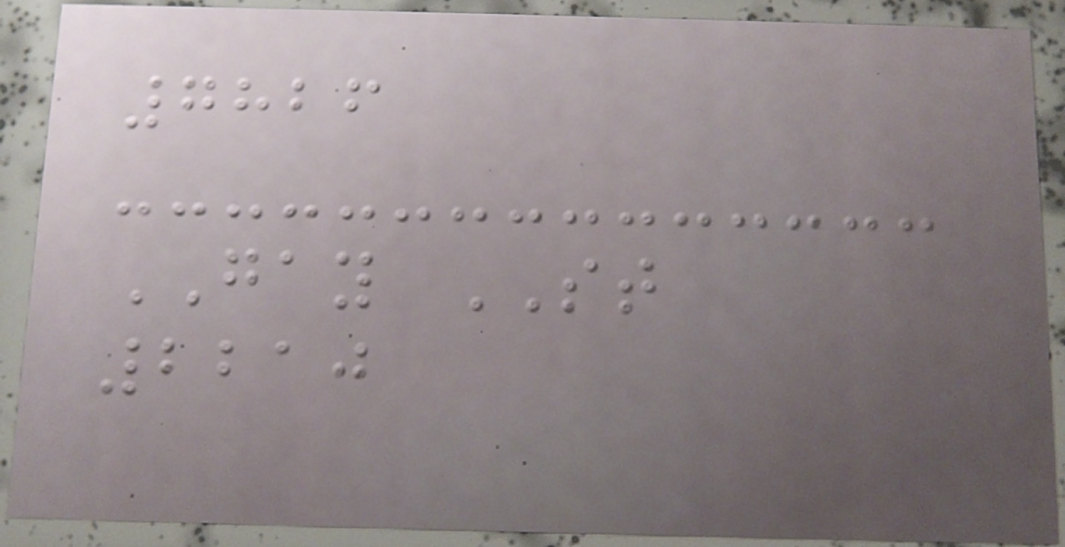7826
GAY ST
2210
